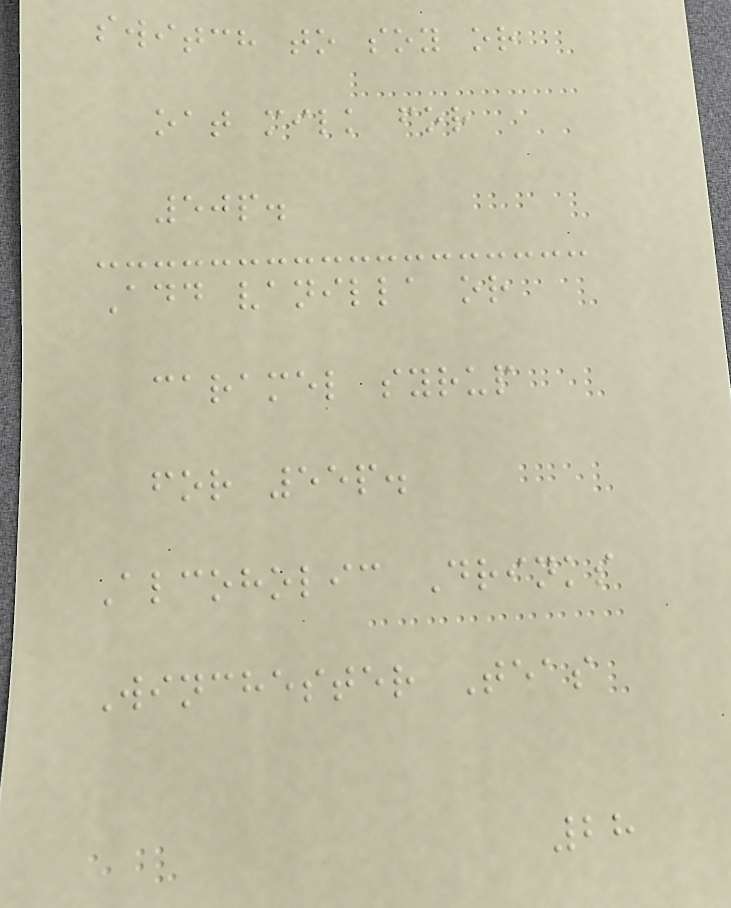switch to soy or
oat milk for
50p.
Add vanilla or
caramel syrup
for 55p.
Alcoholic Drinks
Winchester Teas
28
